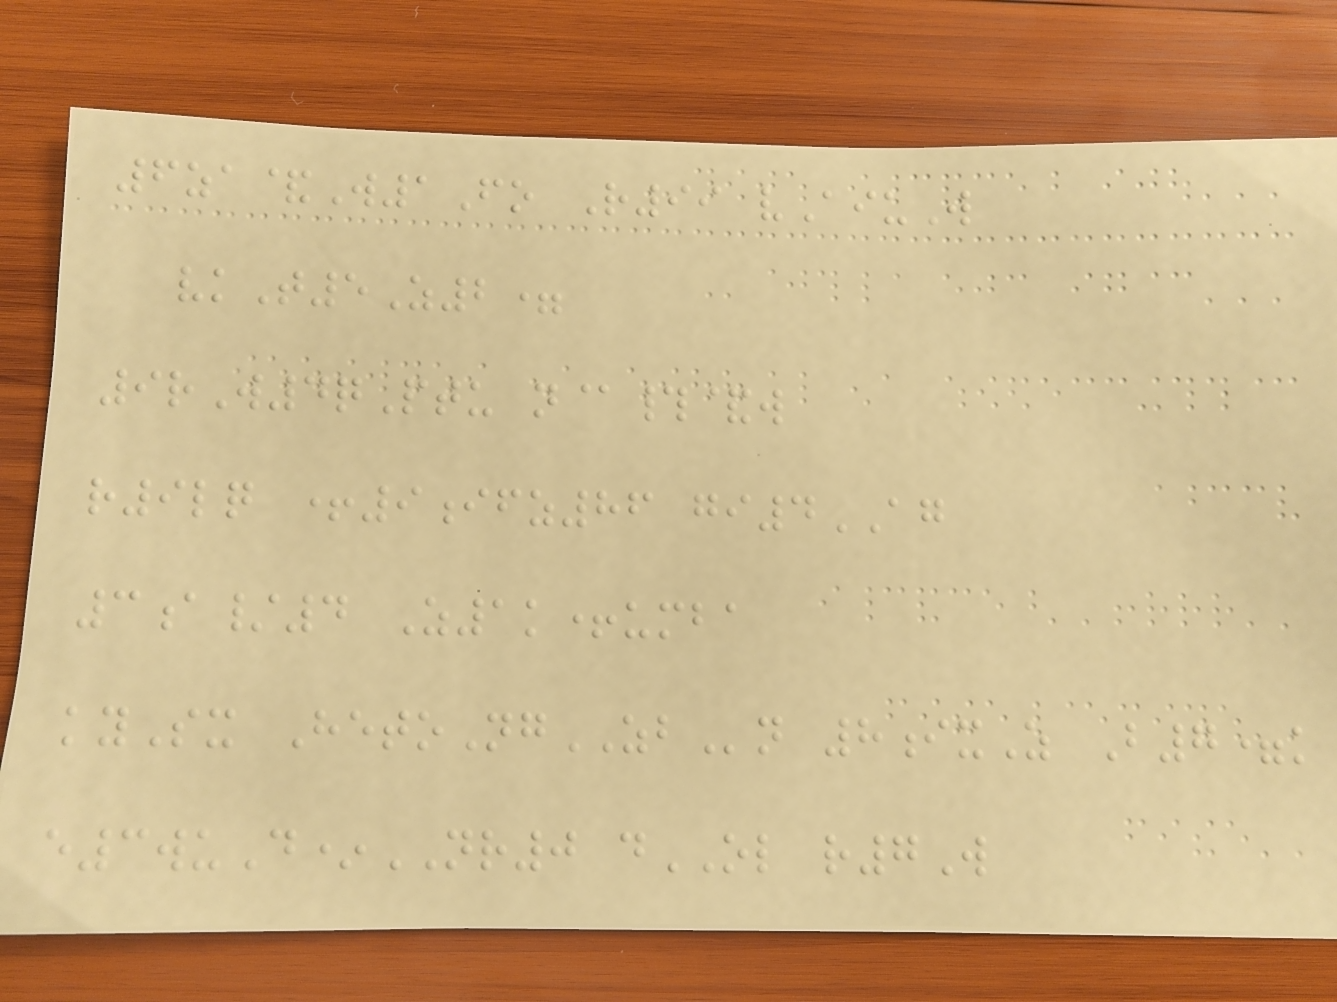6za&W1Fo R99 vAiuW
vkT5Z2=
9rW4qPtu n@#&w
r9lq +9ifz86 gi4AG
3a/4 Z1k+umba
kySx HetoNgZBn 8ixZ B7=k
e3wuD*NR0 dOL r7W
